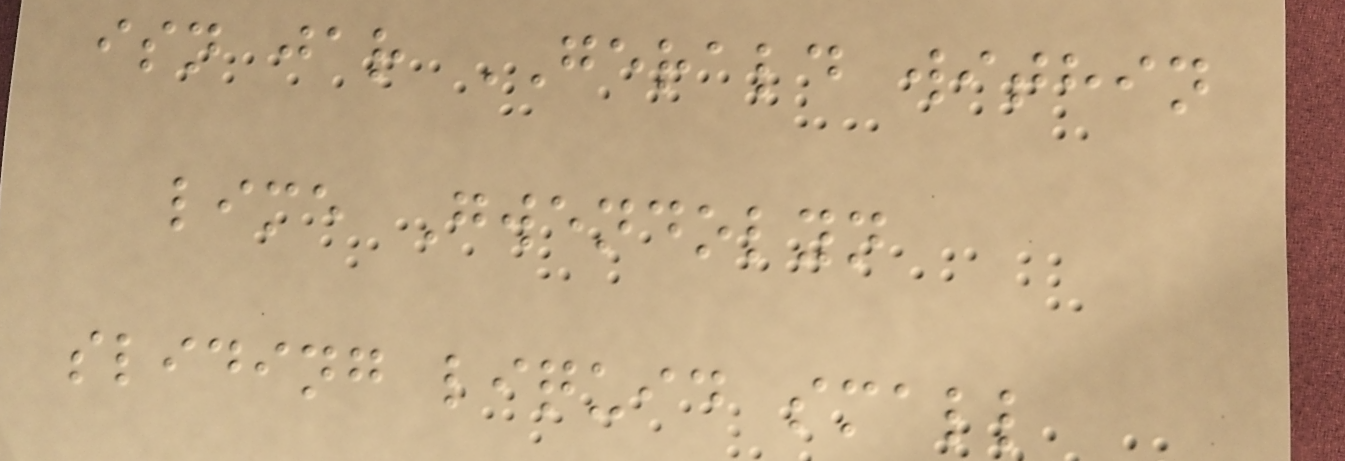isn jar GERALD within
lime Gwendolyn
sliding liquid small
